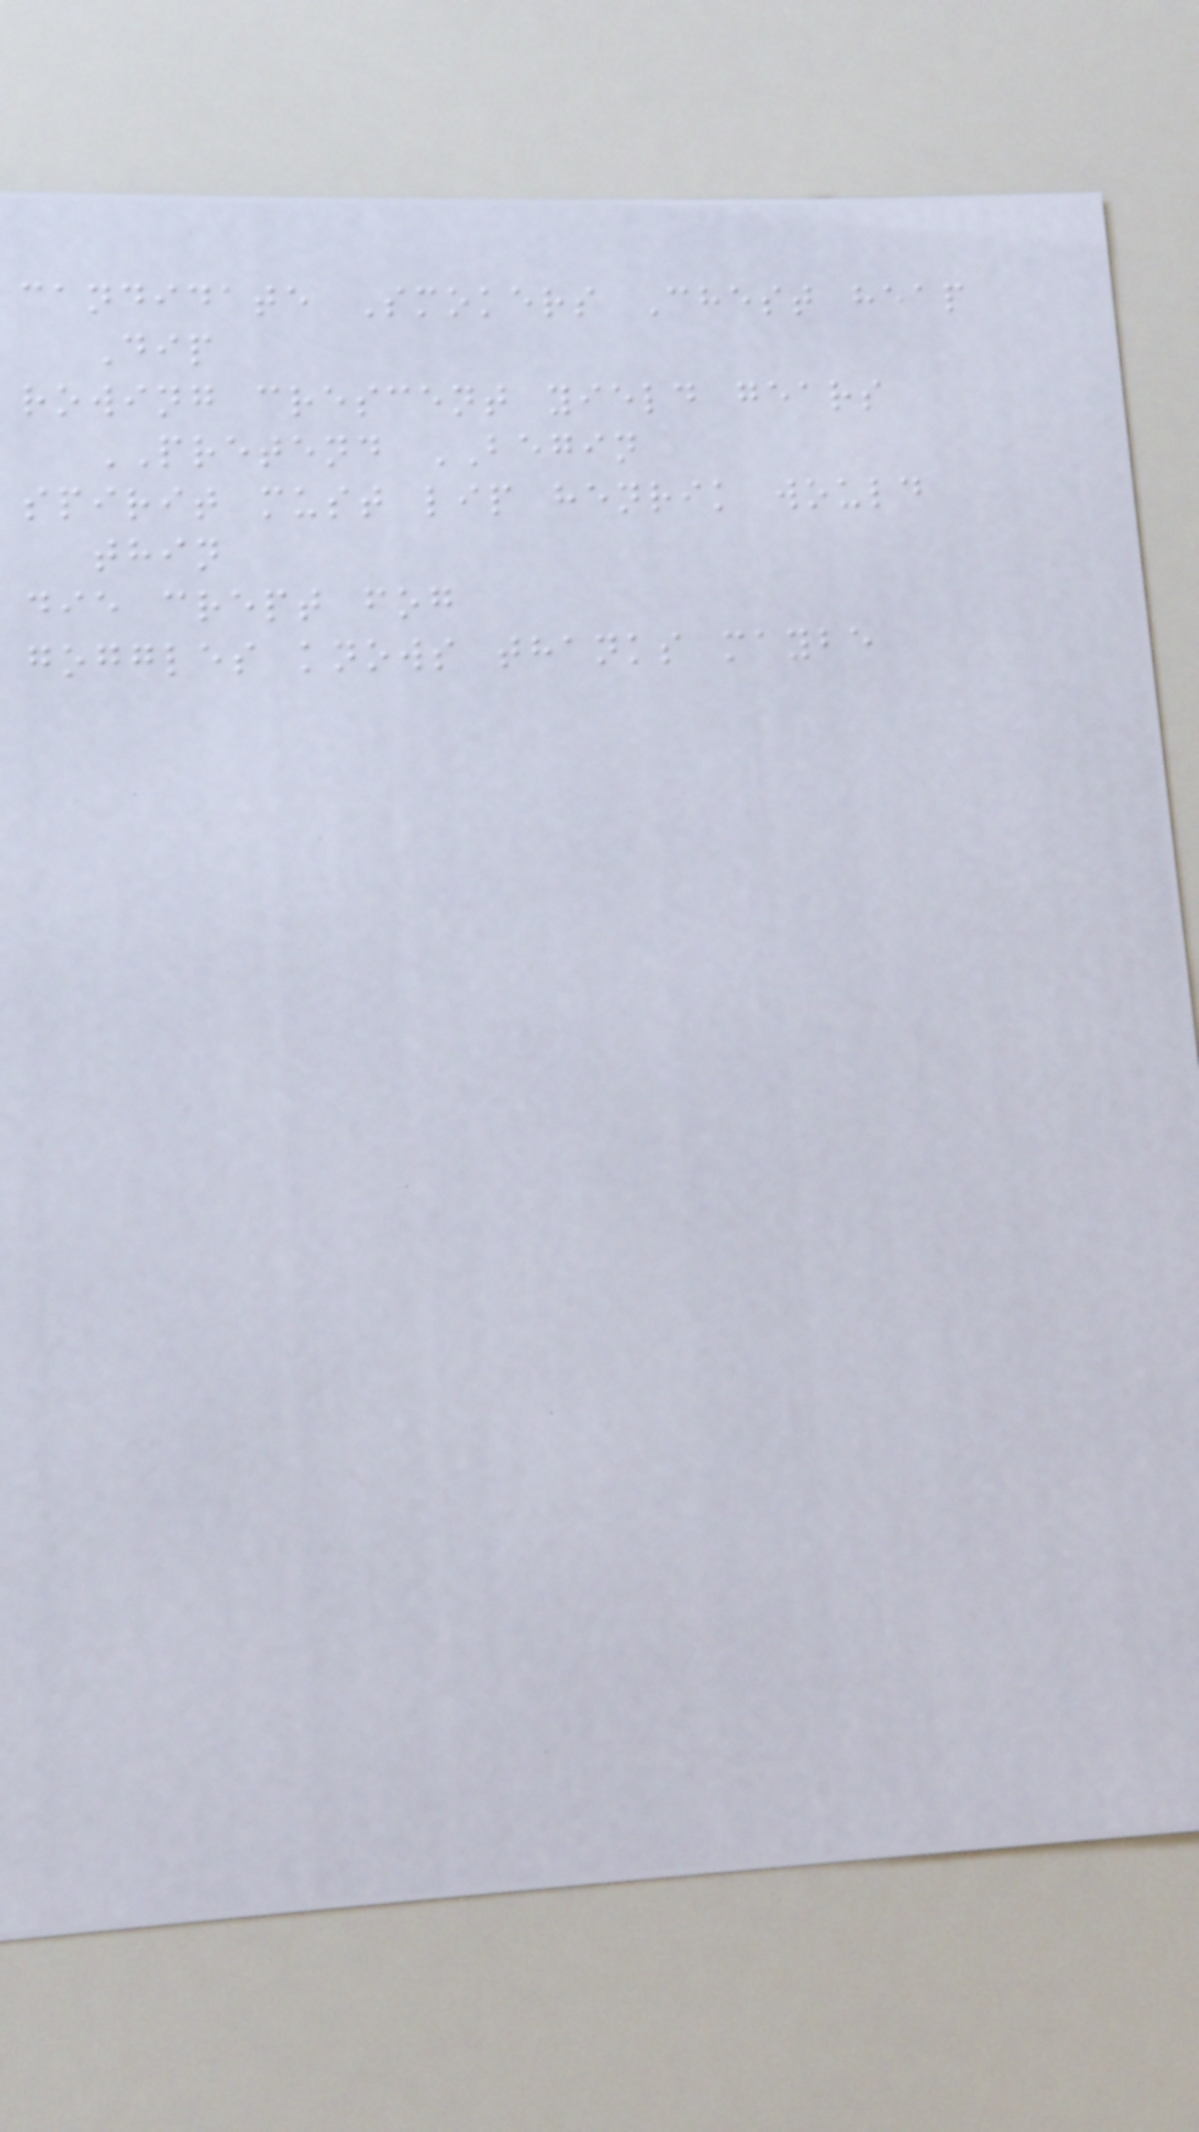candidate Smokers Chest heap
Dip
rowing crescent yield gears
PRETEND BEGIN
spirit must lip henrik would
thin
die crept fog
goggles knows thanks maybe
